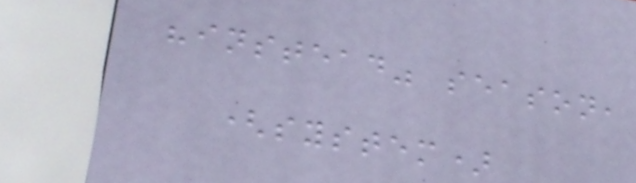"instead" season,
(system)
